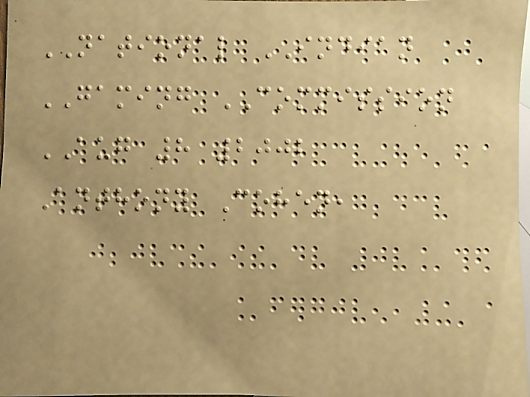NATIONAL INDIAN
GAMING COMMISSION
AUG 8 2002
Anthony Cohen,
